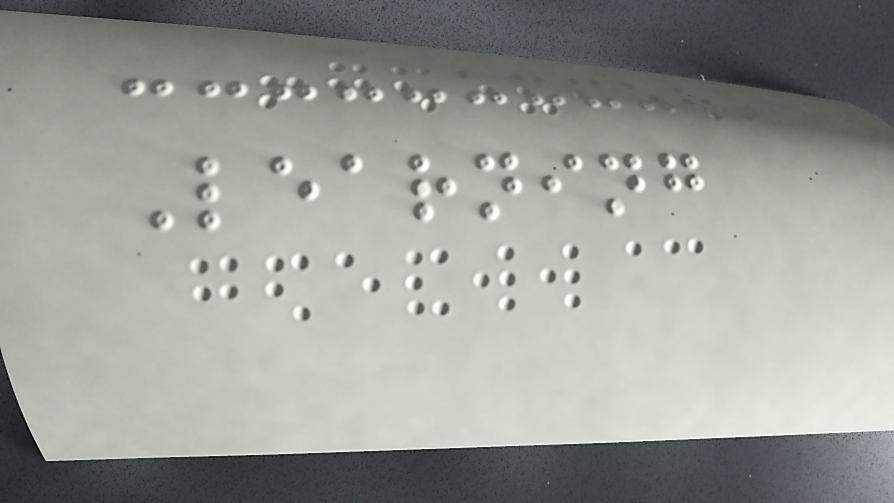Learning
